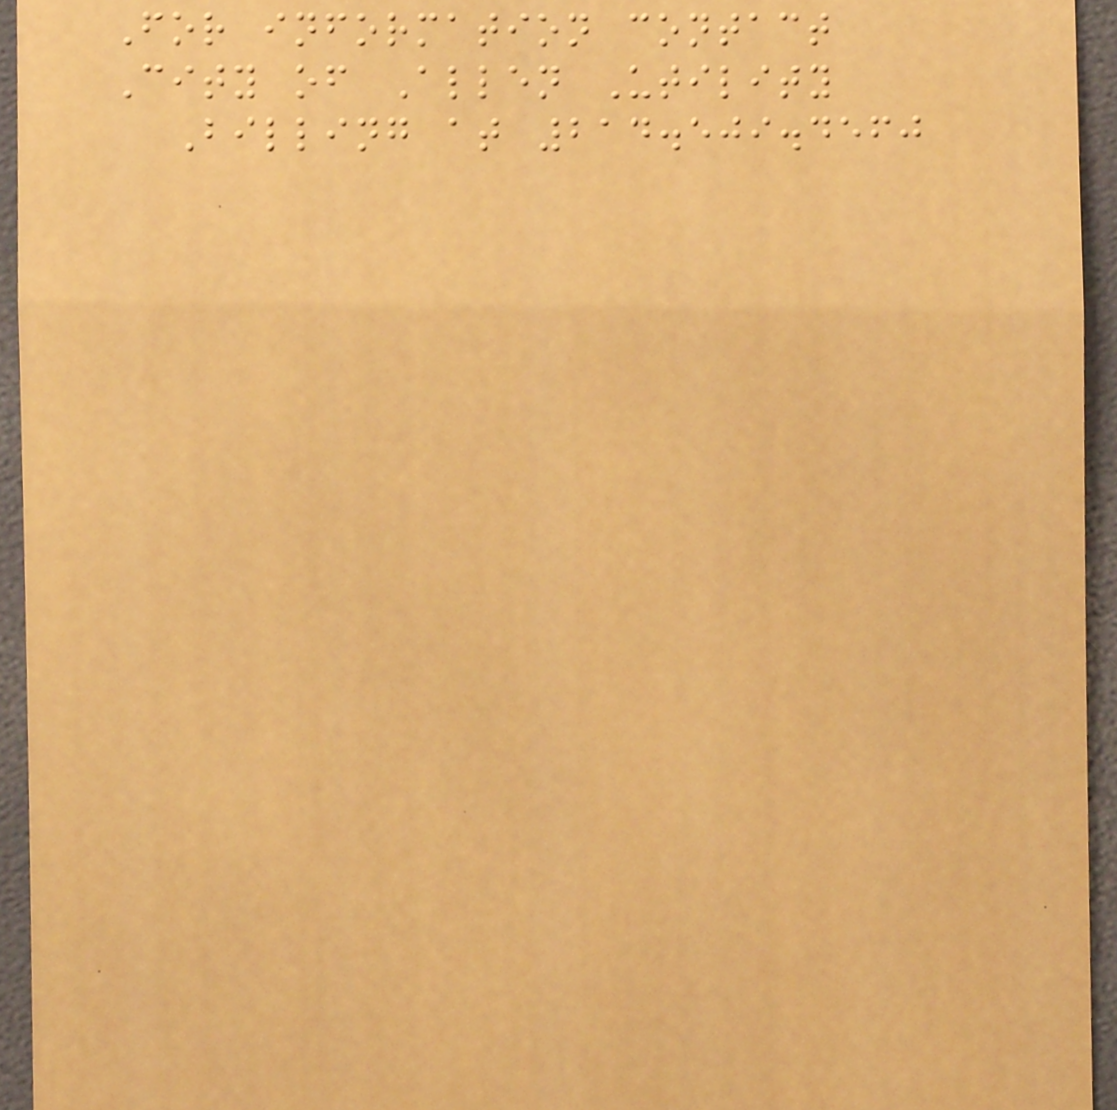For information contact
City of Allen Utility
Billing at 214.509.4560
